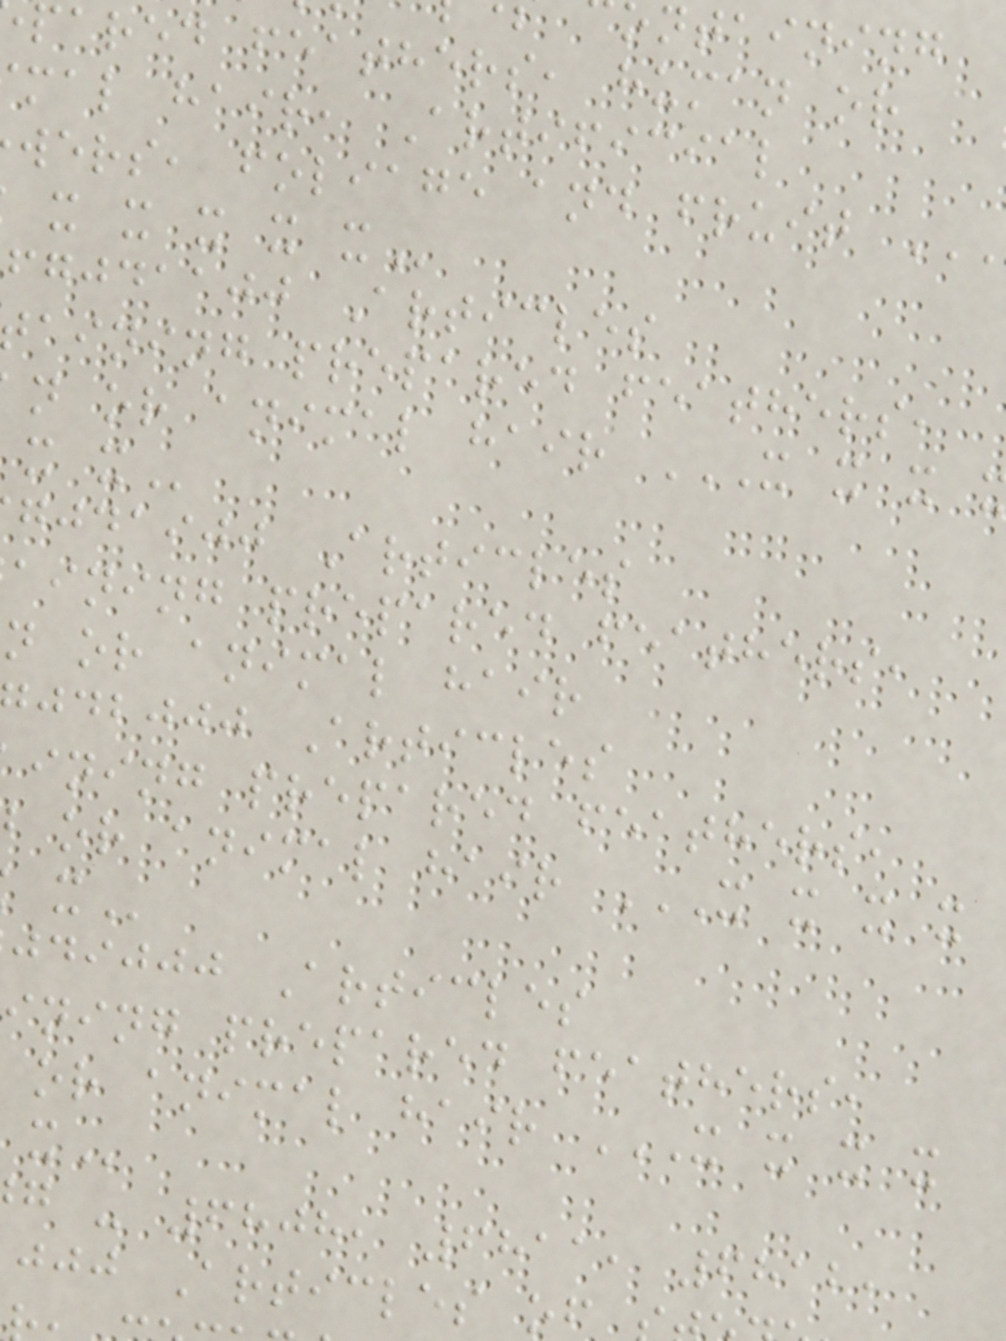ntaining
pared feathers, human or
mal hair, Artificial
wers, foliage and fruit
x x x x
fgjdaajj Articles
aining prepared feathers,
gjdaijj Articles
aining prepared feathers,
n or animal hair
jdbjjj Articles
ining prepared feathers,
jdijjj Articles
ining prepared feathers,
g - 6808, 6811, 6812,
jjj Articles of
